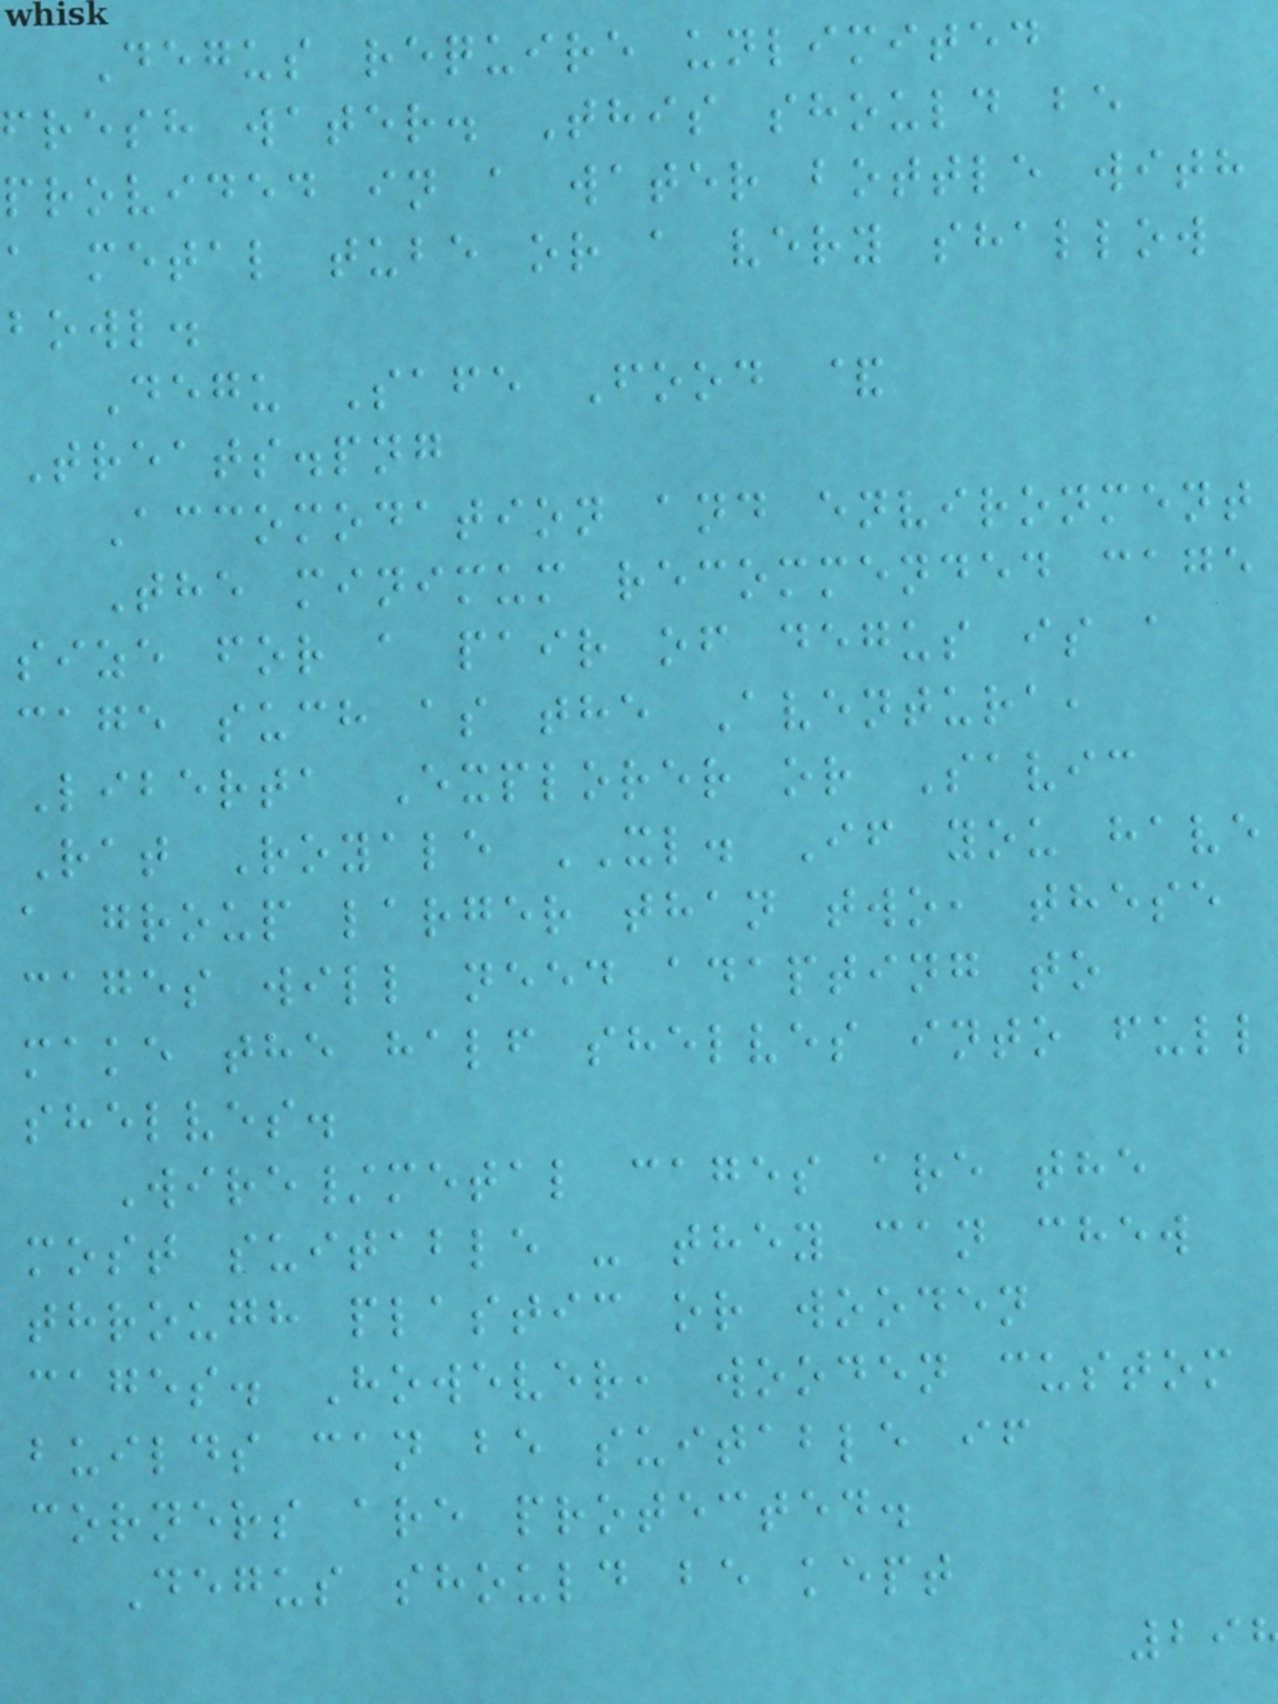Degus require unlimited
fresh water. This should be
provided in a water bottle with
a metal tube or a very shallow
bowl.
Degu Safe Food &
Treats.png
Accomodation and environment
The minimum recommended cage
size for a pair of degus is a
cage such as the Aventura,
Liberta Explorer or Savic
Rat Royale XL. If you have
a group larger than two, these
cages will need adapting to
make the half shelves into full
shelves.
Wire/metal cages are the
most suitable - they can chew
through plastic or wooden
cages. However, wooden custom
builds can be suitable if
corners are protected.
Degus should be kept
